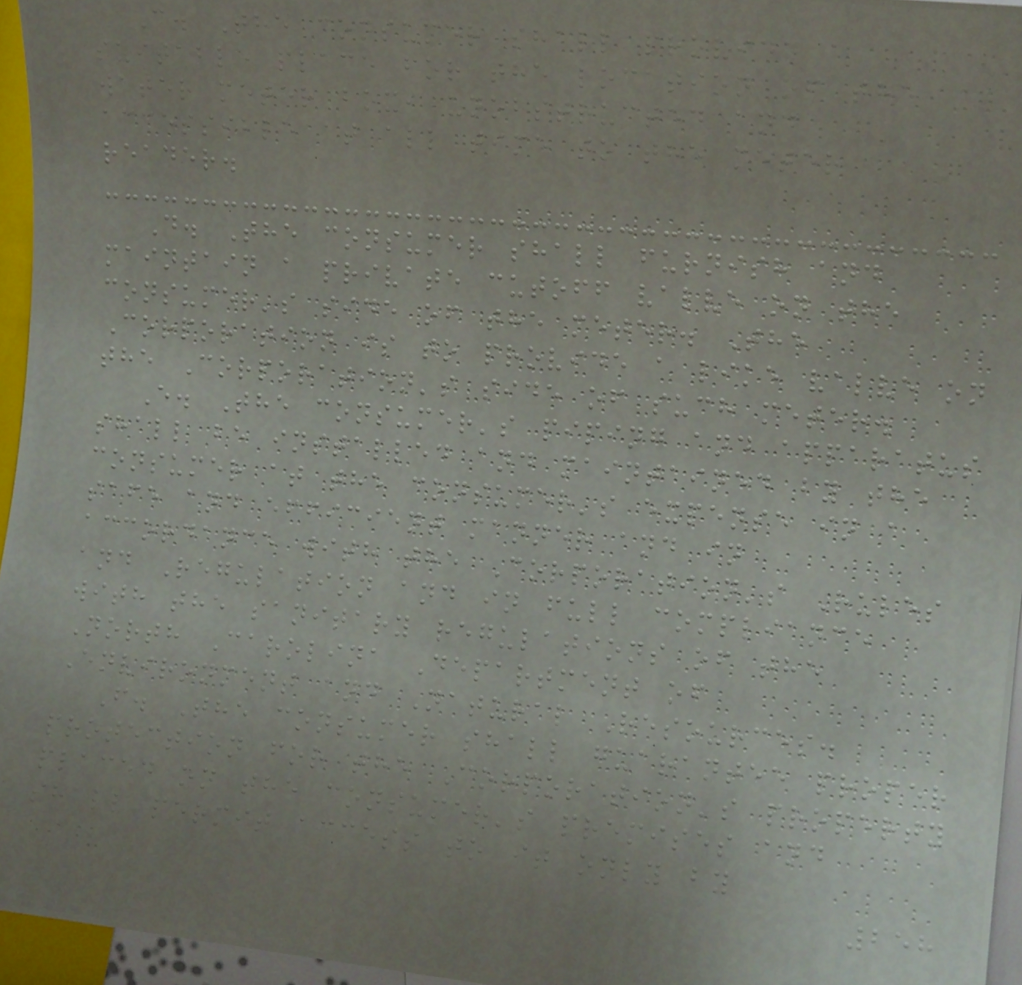C. The consumer shall provide a
suitable place for the location of the
water meter box, unobstructed and
accessible at all time to the meter
reader.
D. The consumer shall furnish and
maintain a private cutoff valve on the
consumer's side of the meter. The
Corporation is to provide a like valve on
the Corporation's side of such meter.
E. The consumer's piping and apparatus
shall be installed and maintained by the
consumer at the consumer's expense in a
safe and efficient manner and in
accordance with the Corporation's Rules
and Regulation and in full compliance
with the sanitary regulations of the
North Carolina Department of
Environment and Natural Resources.
F. The consumer shall guarantee proper
protection for the Corporation's property
placed on the consumer's premises and
shall permit access to it only by
258
